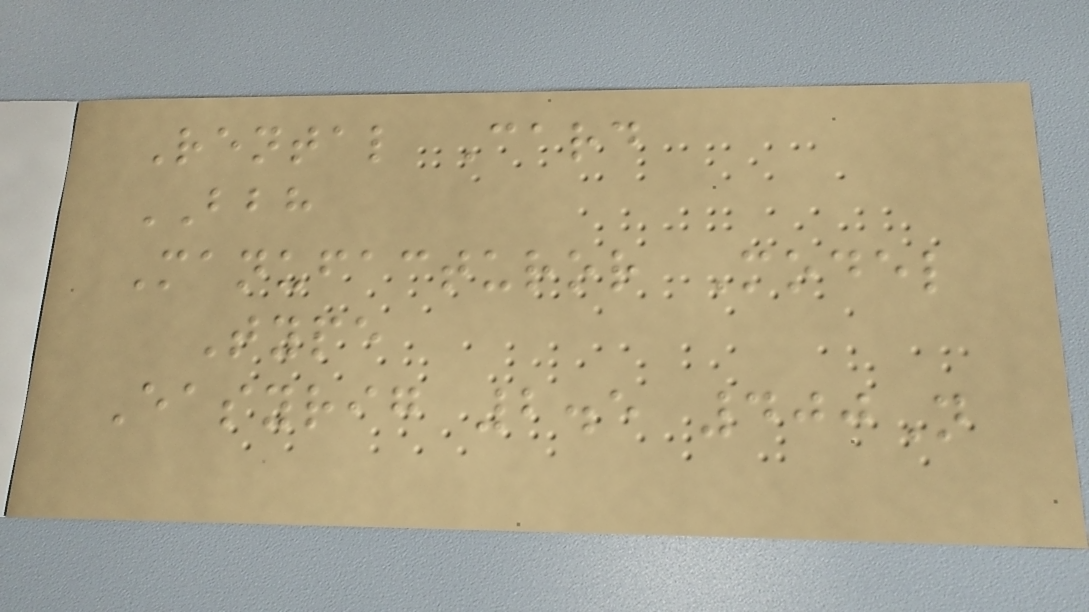Rental Card
BBH
Manufacturor Model
Type
Easyrig 2.5 400N
